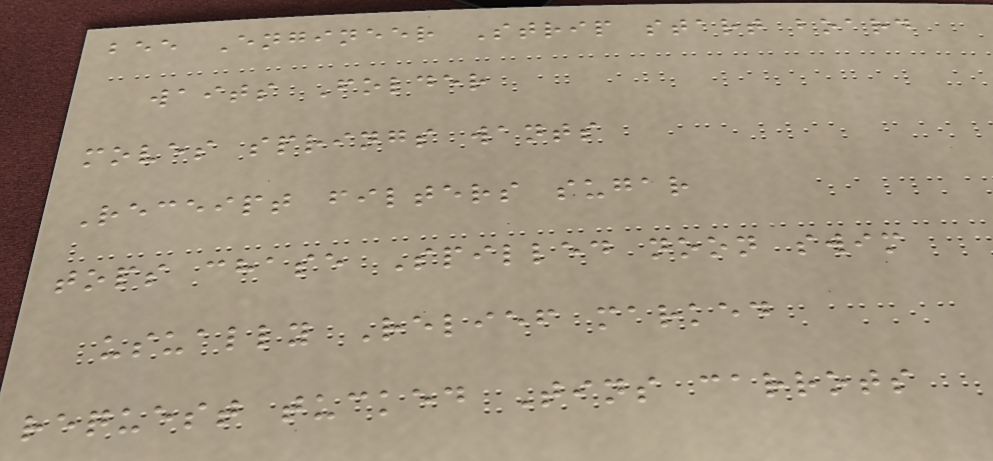bee Engineer Strip start board
waits Folder
moves springs wants
Receipt filters sugar
tops chase Spilled noon swim
usually Relief marked
request tucked Tins carrots
